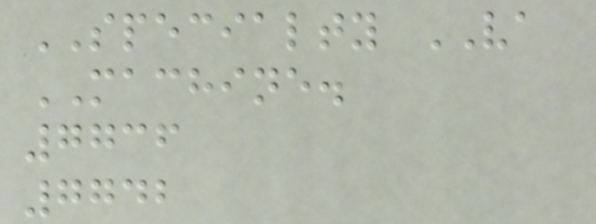SPECIALTY VA
MACHINE.
7736
7742
